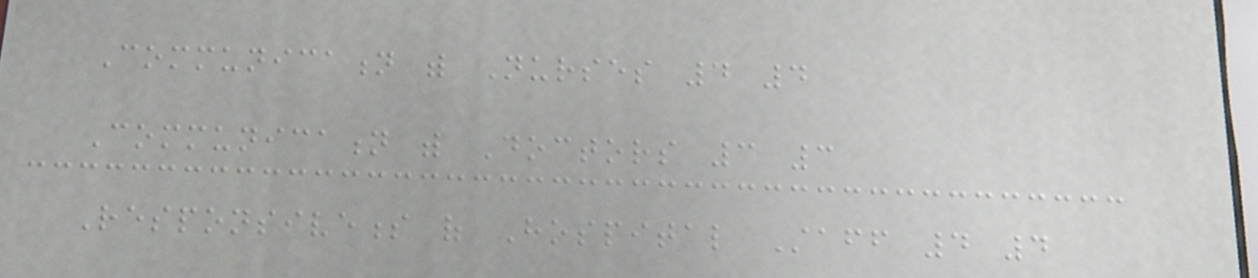Communication with Nurses 4 4
Communication with Doctors 3 3
Responsiveness of Hospital Staff 4 4
